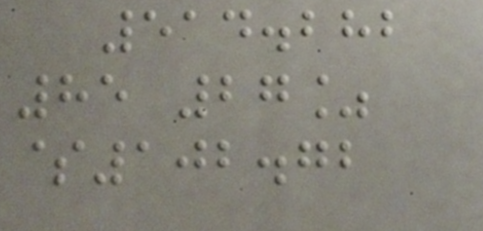514.282
85 27%
$102.72
